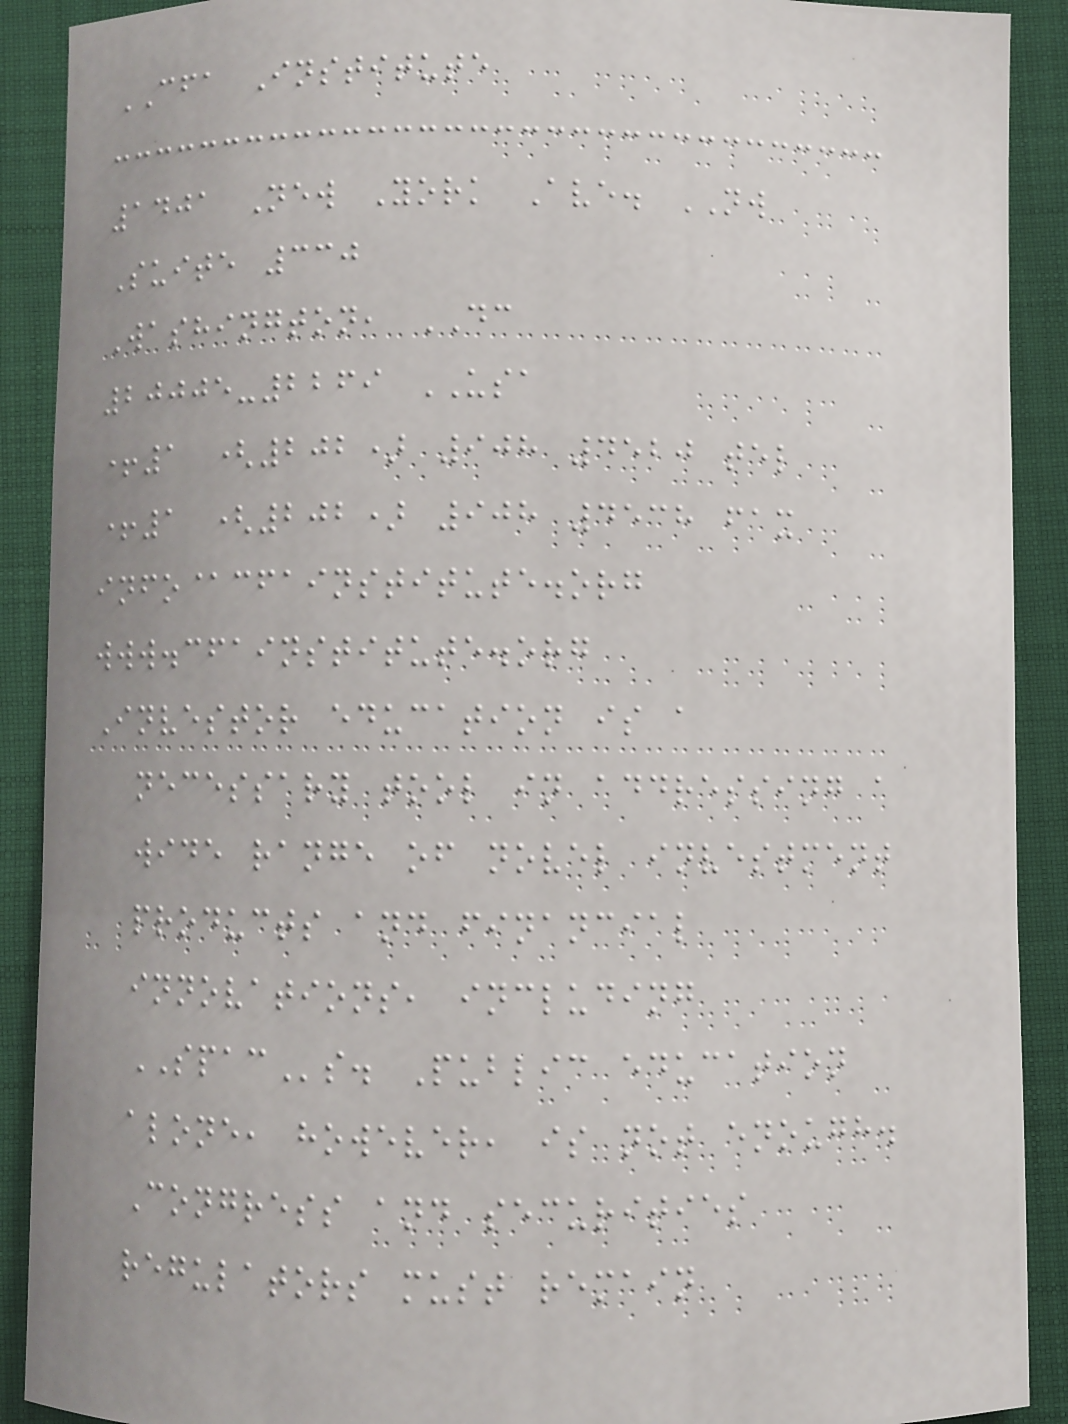CFA Institute
1401 New York Ave. NW
Suite 330
Washington, DC
20005-2269 USA
+1 (202) 908 4520 tel
+1 (202) 908 4538 fax
info@cfainstitute.org
www.cfainstitute.org
Investor education is a
necessary tool in addressing a
wide range of novel investment
products and financial
innovations, including
SPACs. Public education
alone, however, is not enough.
Congress and securities
regulators must remain
